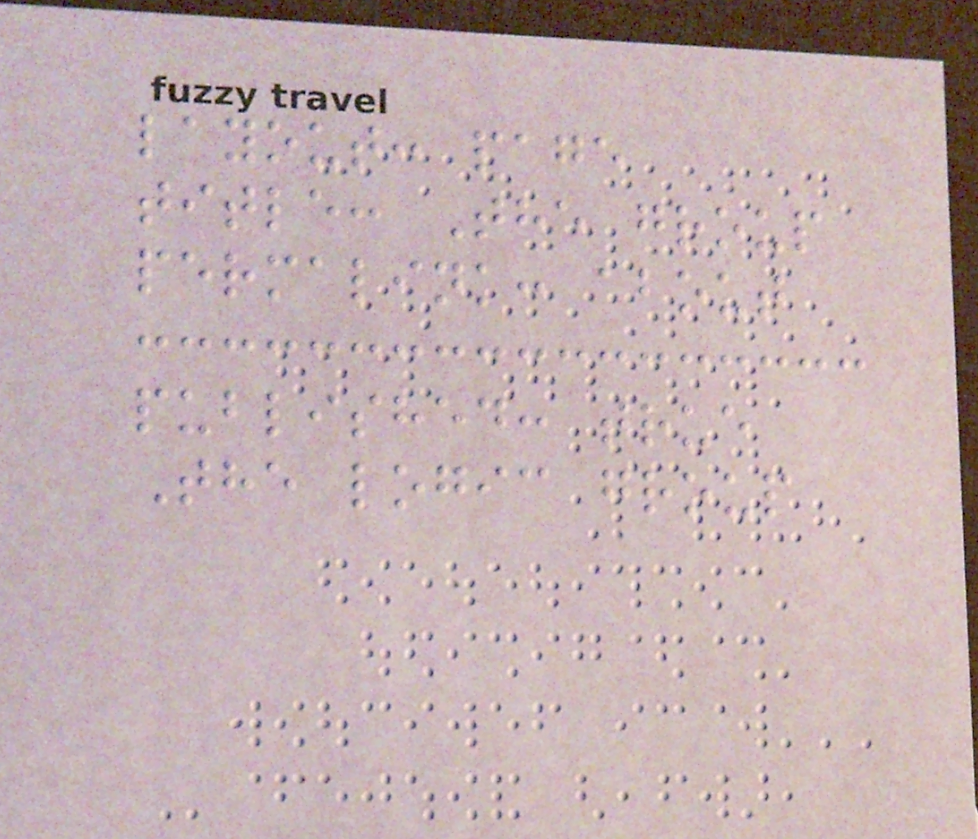layout: page
title: The group
permalink: about
published: true
The logic group
